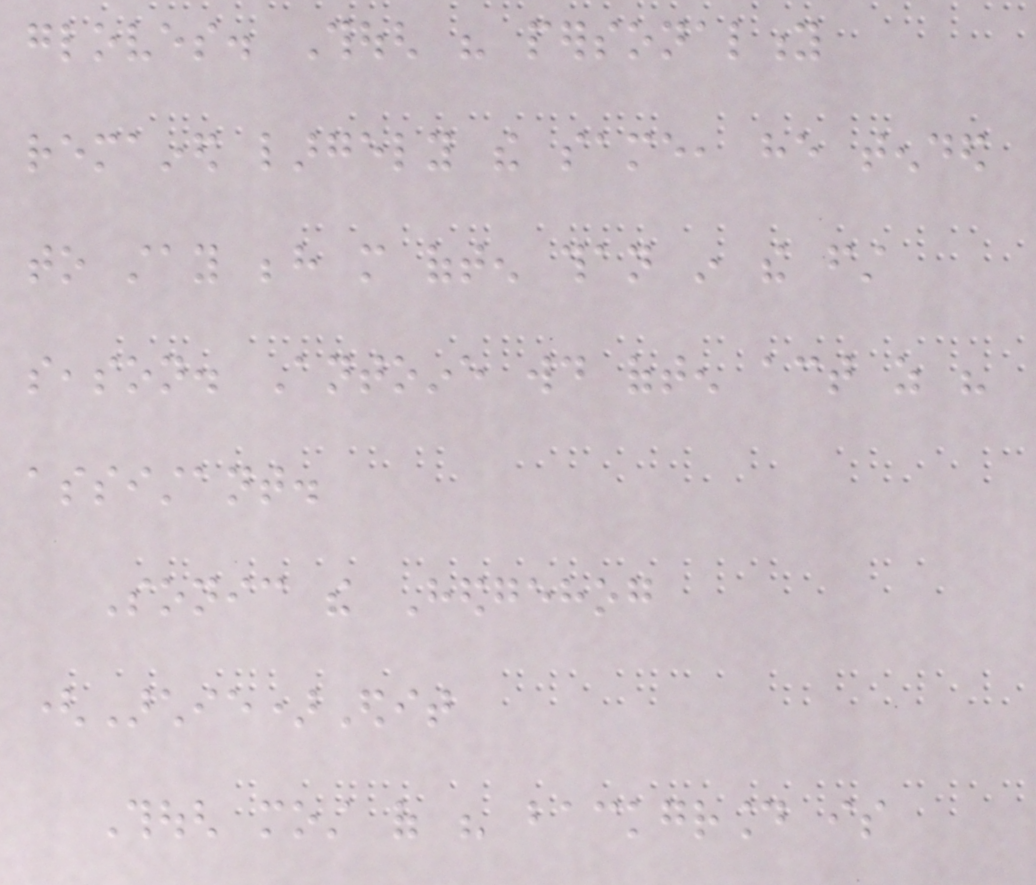gloves. Though his personality
remained largely the same, he tended
to stay behind more often than in the first
season. Antoine would often act as his
assistant.
Sonic the Hedgehog
(Archie)Edit
Though most of his background is
